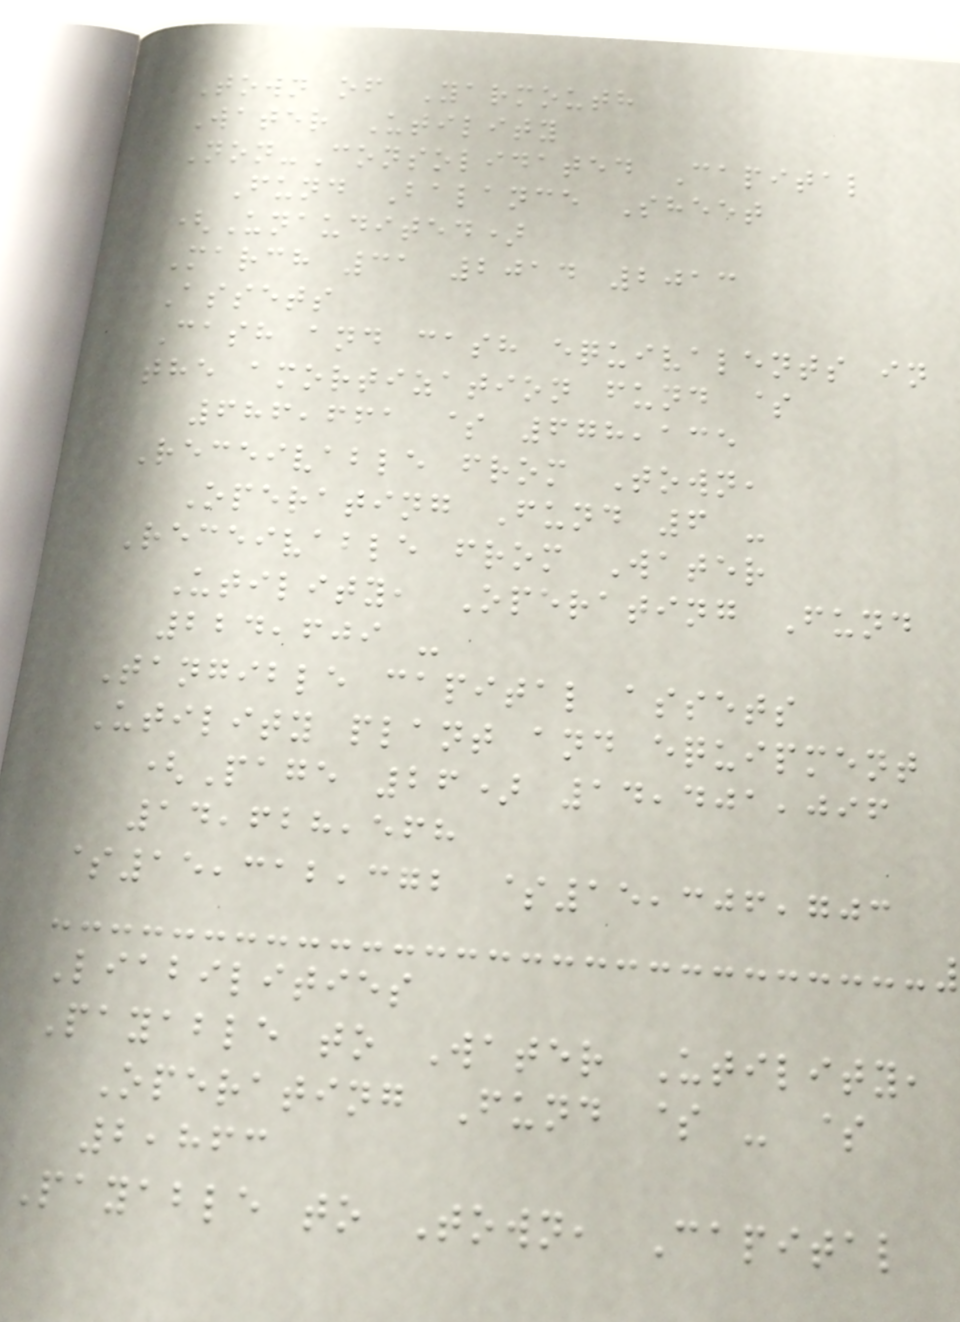Town of Yarmouth
Water Utility
Non-Consolidated Capital
Fund Balance Sheet
(Unaudited)
March 31 2014 2013
Assets
Cash and cash equivalents in
the amortization fund $
686,661 $ 678,135
Receivable from Town,
Operating Fund 6 -
Receivable from Water
Utility, Operating Fund
224,609 -
Tangible capital assets
Utility plant and equipment
(Page 26) 14,401,096
14,628,568
$15,312,372 $15,306,703
Liabilities
Payable to Water Utility,
Operating Fund $ - $
2,863
Payable to Town, Capital
